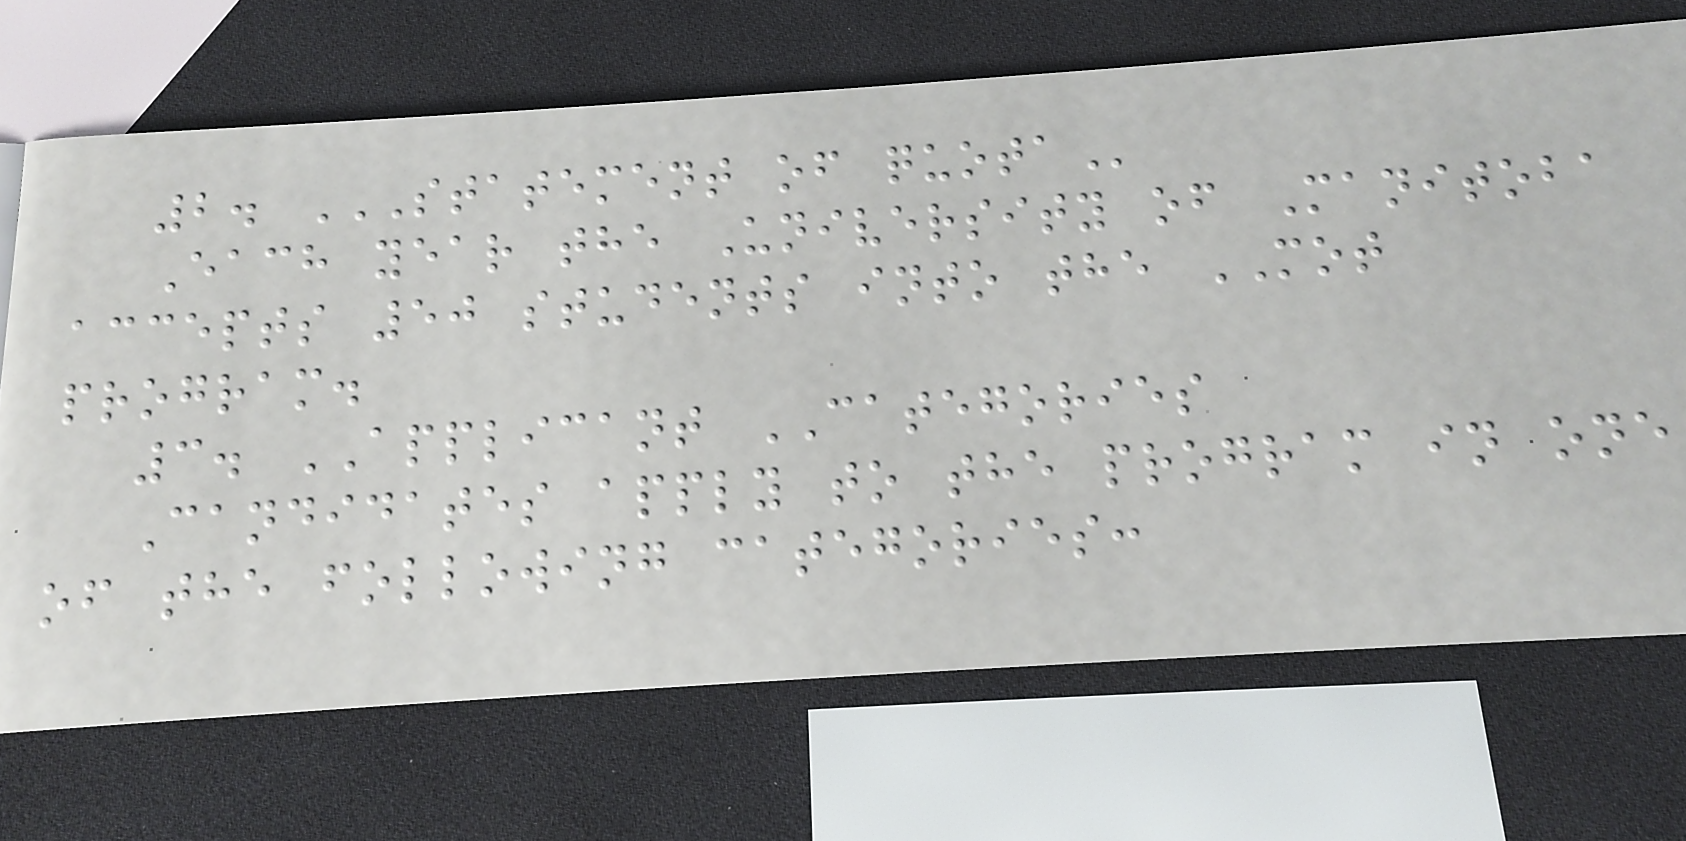2. STATEMENT OF QUOTA
Each year the University of Manitoba
accepts 50 students into the MOT
program.
3. APPLICANT CATEGORIES
Candidates apply to the program in one
of the following categories:
